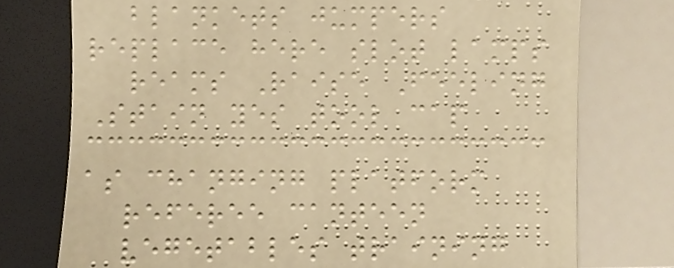blankets jumpers
replace here slot lamps
reams Raise Feeling
Stain yes tool cap
as changing platform
referee canteen
vegetables training
